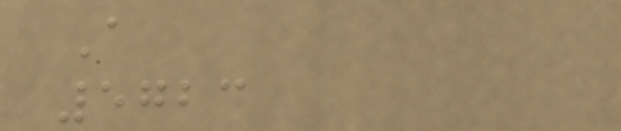A
5723
